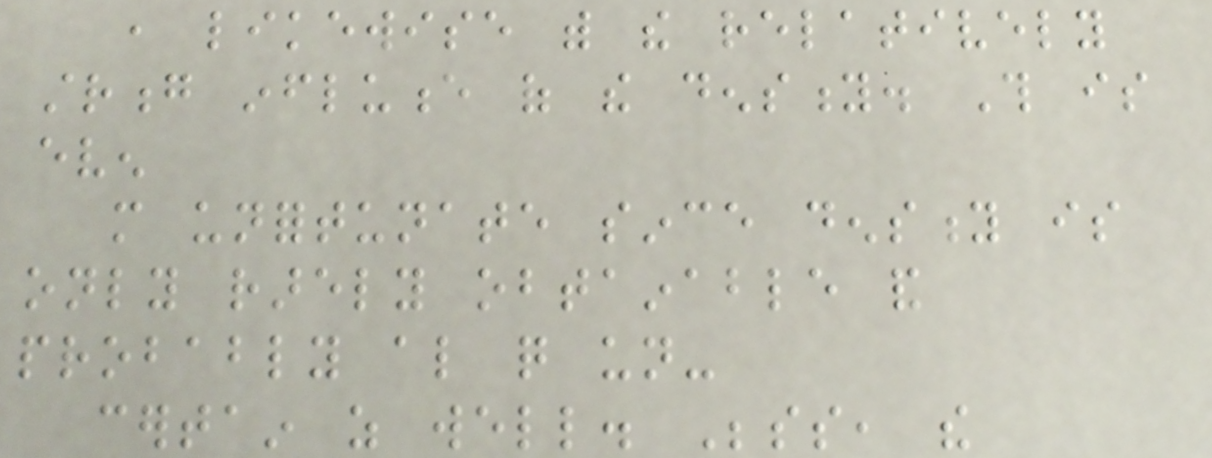, likewise with the relatively
strong influence of the density. This is
even
more unfortunate since density is
only rarely obtainable and
probably also quite un-
certain as well. Besides, the
